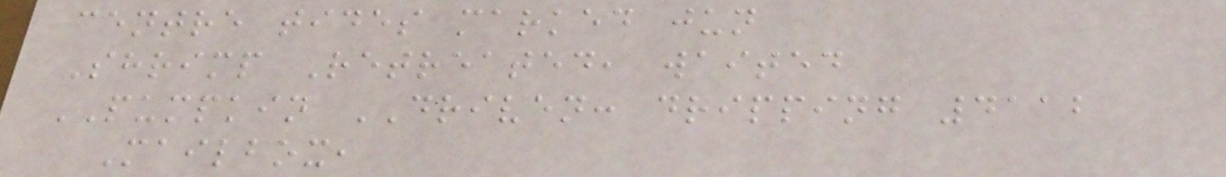centre tides marked jun
Shrimp Retreated, waited
PUMPKIN DRIVEN: dripping 4112
Mailbox,
